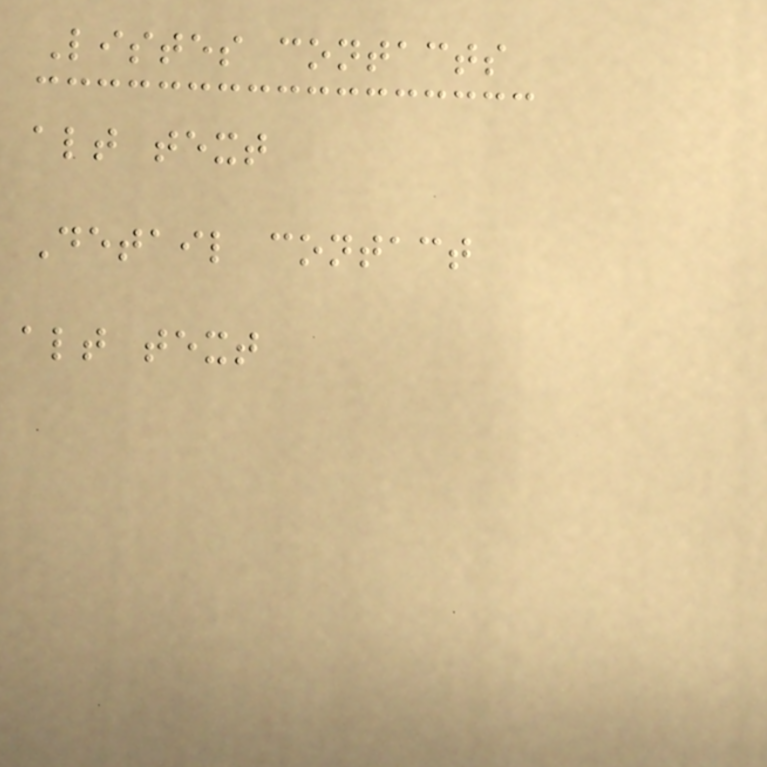Listes contacts
alt text
Detail contact
alt text
